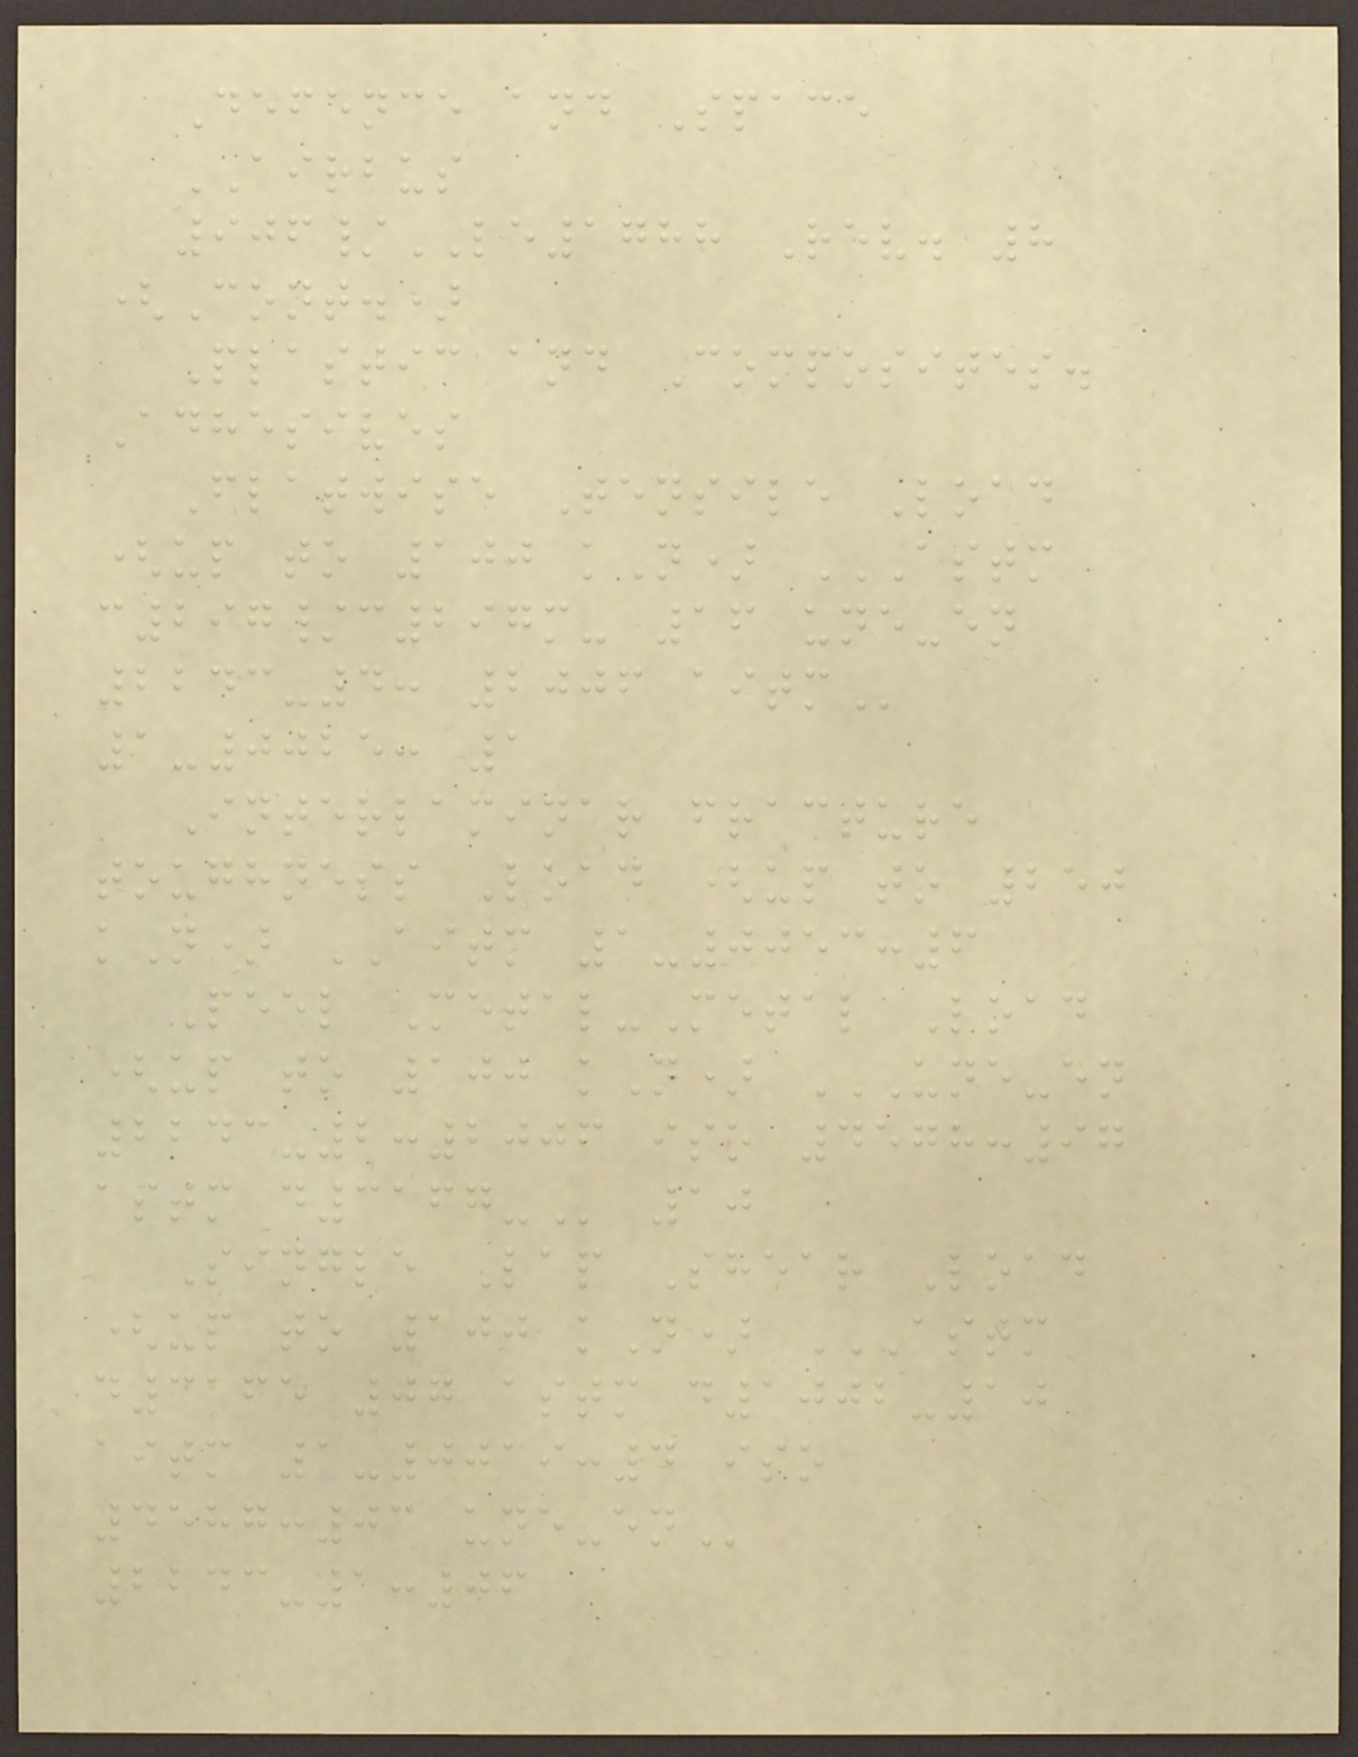Defence and Space
AIRBUS
906/LE1788 Rev. 8
(Cont.)
Plastic and Composites.
Adhesives
Flatwise Tensile Load
(up to 100 kN) ASTM
C297/C297M- 16 UNE-EN
2243-4: 2006 AITM
1-0025: 1
Interlaminar fracture
toughness Load (up to 250
kN) AITM 1-0053:6
Peel Metal-Metal Load
(up to 100 kN) UNE-EN
2243-2:2006 ISO 4578:97
ASTM D3167- 10
Single Lap Shear Load
(up to 100 kN) ASTM
D3165 07 ASTM D1002-10
AITM 1-0019:4 ISO
4587:03 UNE-EN
2243-1:06
